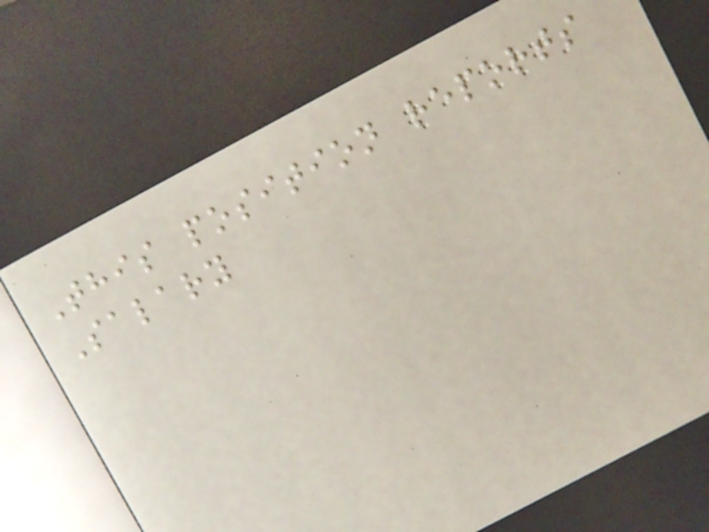This position reports
Salary
